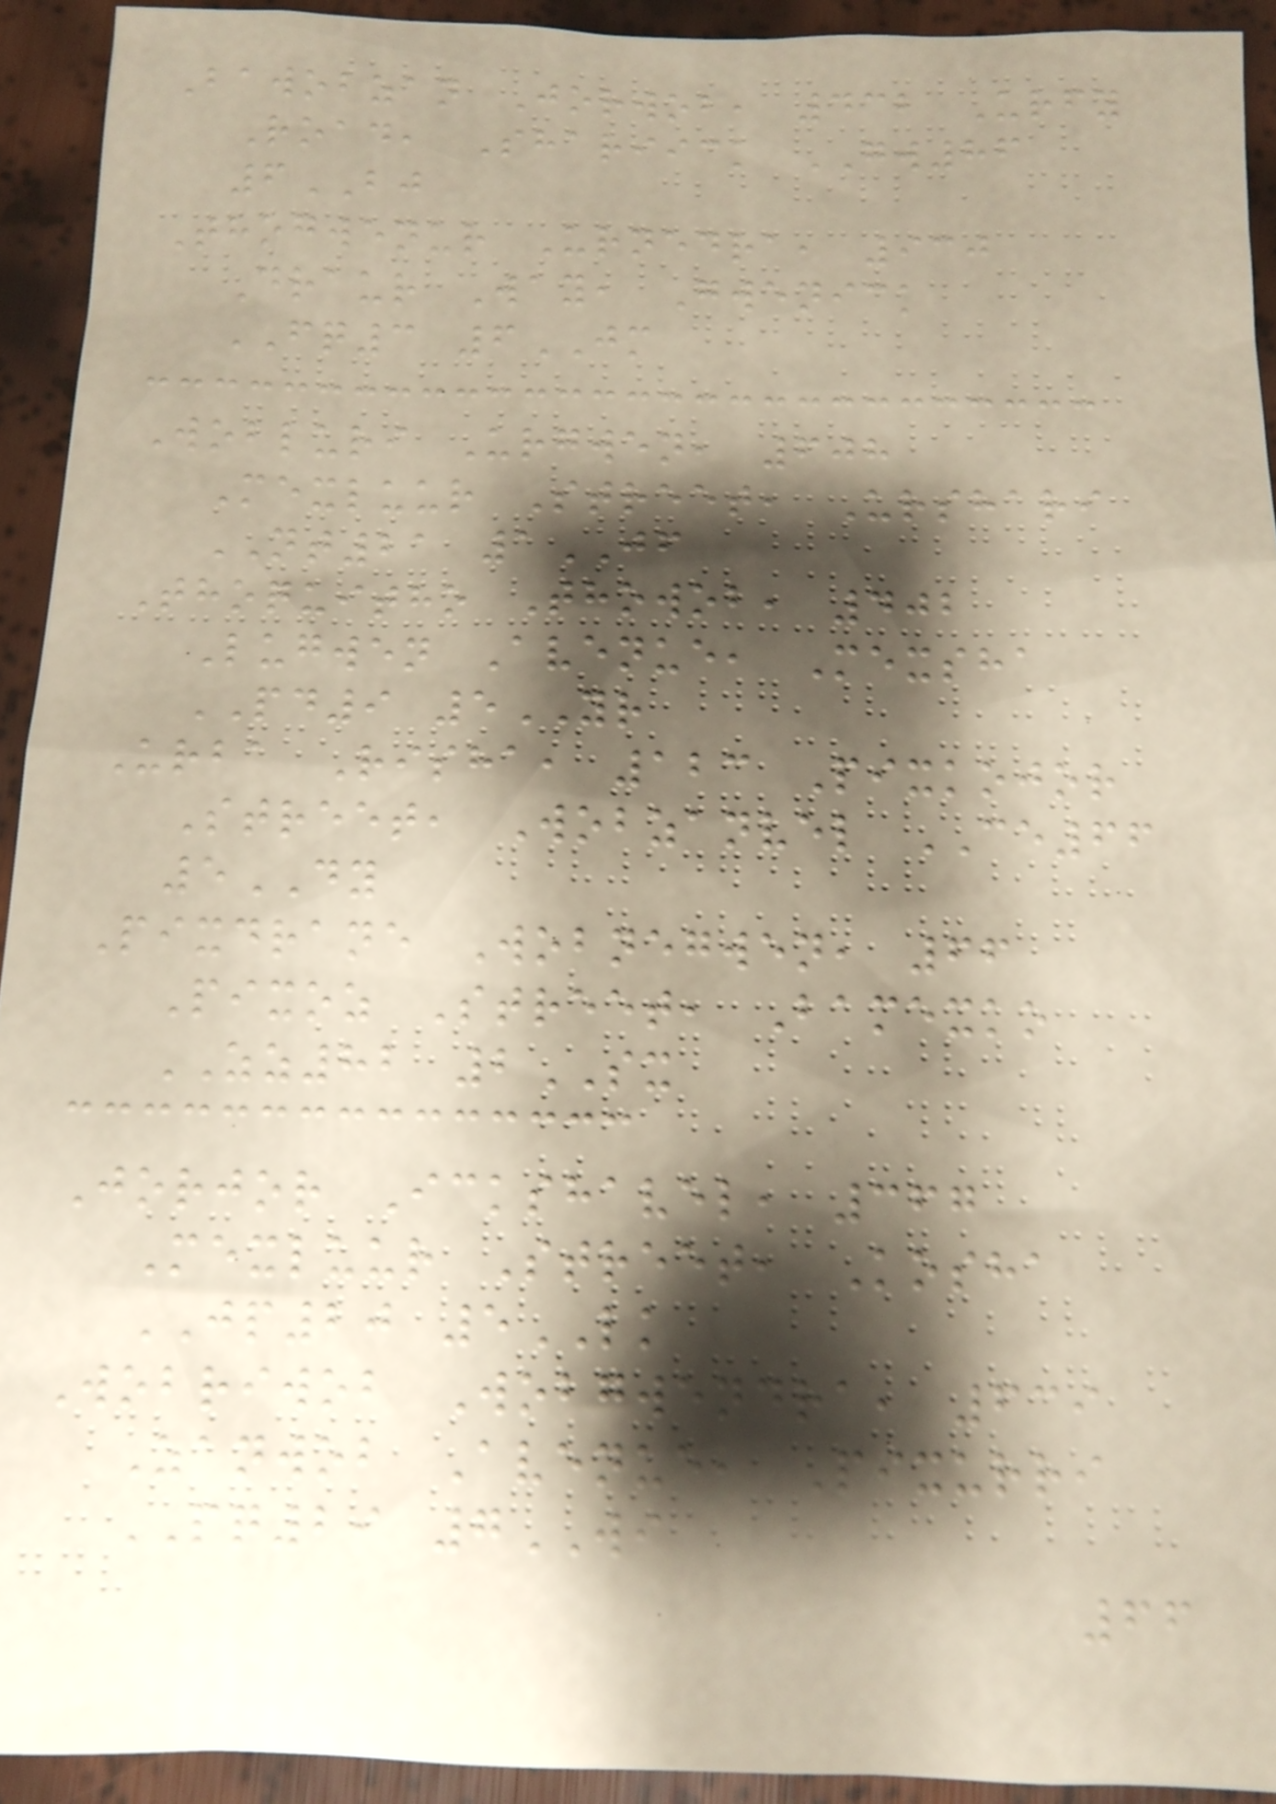Bawobzan Jorwob, 432 Urfy
Road, Shariick GW86
6BJ
Thogwenur Urnedra, 930
Draur Way, Gwenick
FQ3 6JM
Wobluri Urgwen, 608
Mexluur Street, Urshari
NT21 1JF
Thoquitho Thowob, 402
Lugwen Avenue, Mexsha
PD9 5YR
Urba Risha, 123 Pixkojor
Street, Wobzanvel CE66
5DY
Pixdrane Wobnegwen, 66
Pixoz Street, Bamexko
ZZ82 2SX
Jorjor Ickshavel, 367
Mexluur Street, Kosha
JP20 5LK
Wobriwob Wobgwendra, 639
Zanwob Avenue, Pixurri
PQ29 7WI
66
